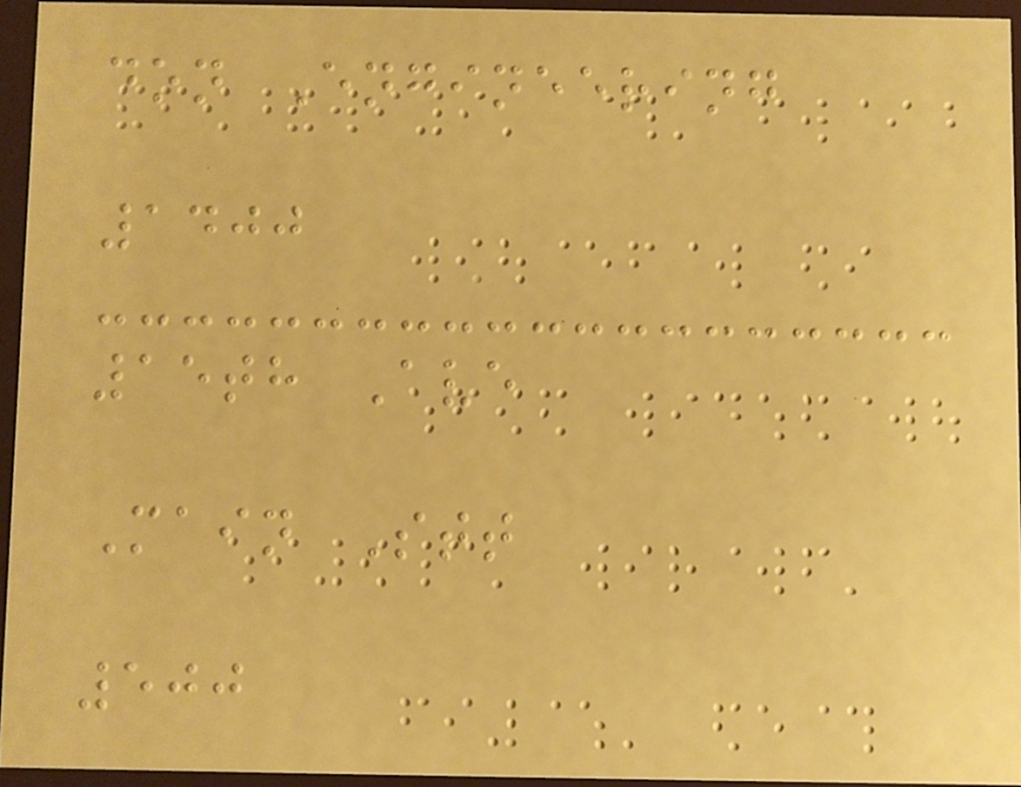don Engineering
1400
15th Ave
Main Stt
500
